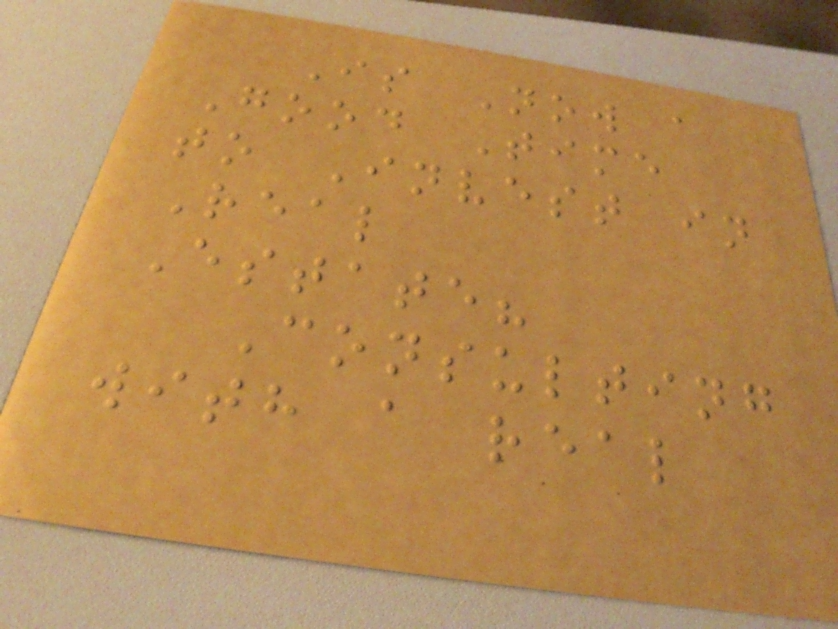Is Now a
Good Time
to Invest in
Real
Estate?
Consulting
with a real
